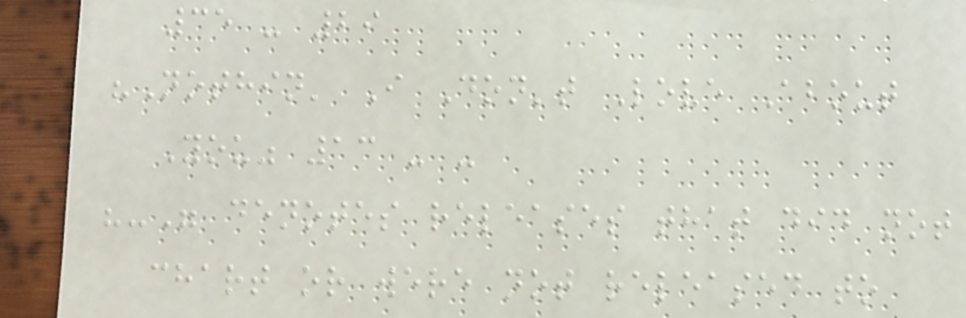35 - 29
"Nothin' I Don't Love About
You" 13 - -
"-" denotes releases that did not
chart or were not released to
